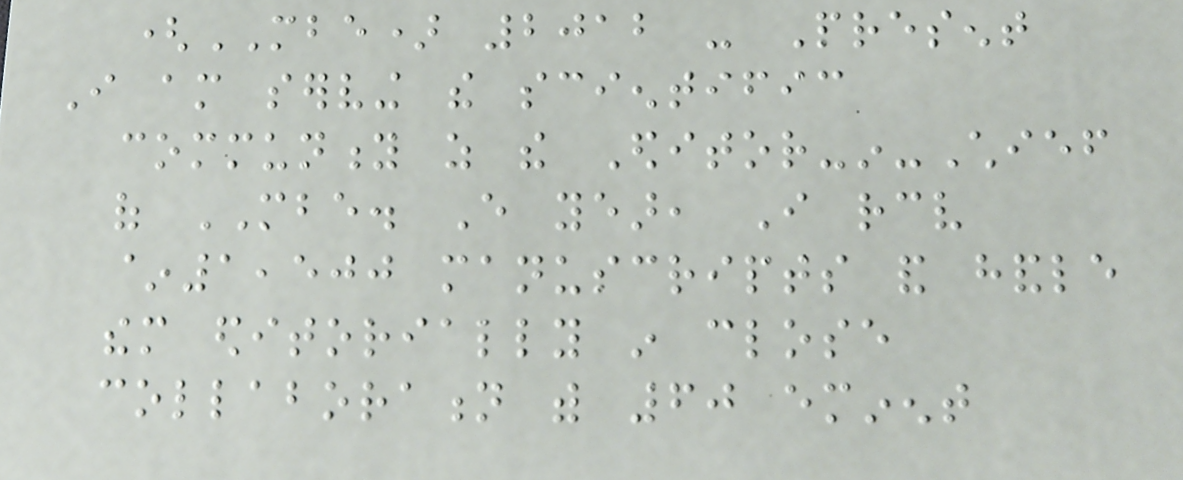(MBE) 2012 - Present
I am serving the scientific
community as the Editor-in-Chief
of MBE. Every year, I receive
~1,500 manuscripts and handle
them editorially in close
collaboration with 60 eminent
